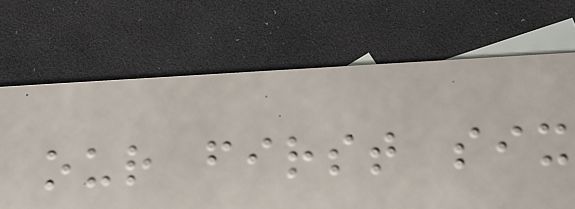our first six
